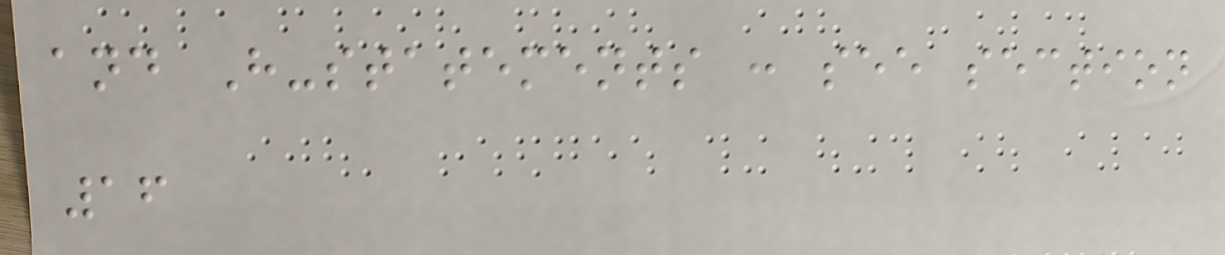and H-statements : see section
16
